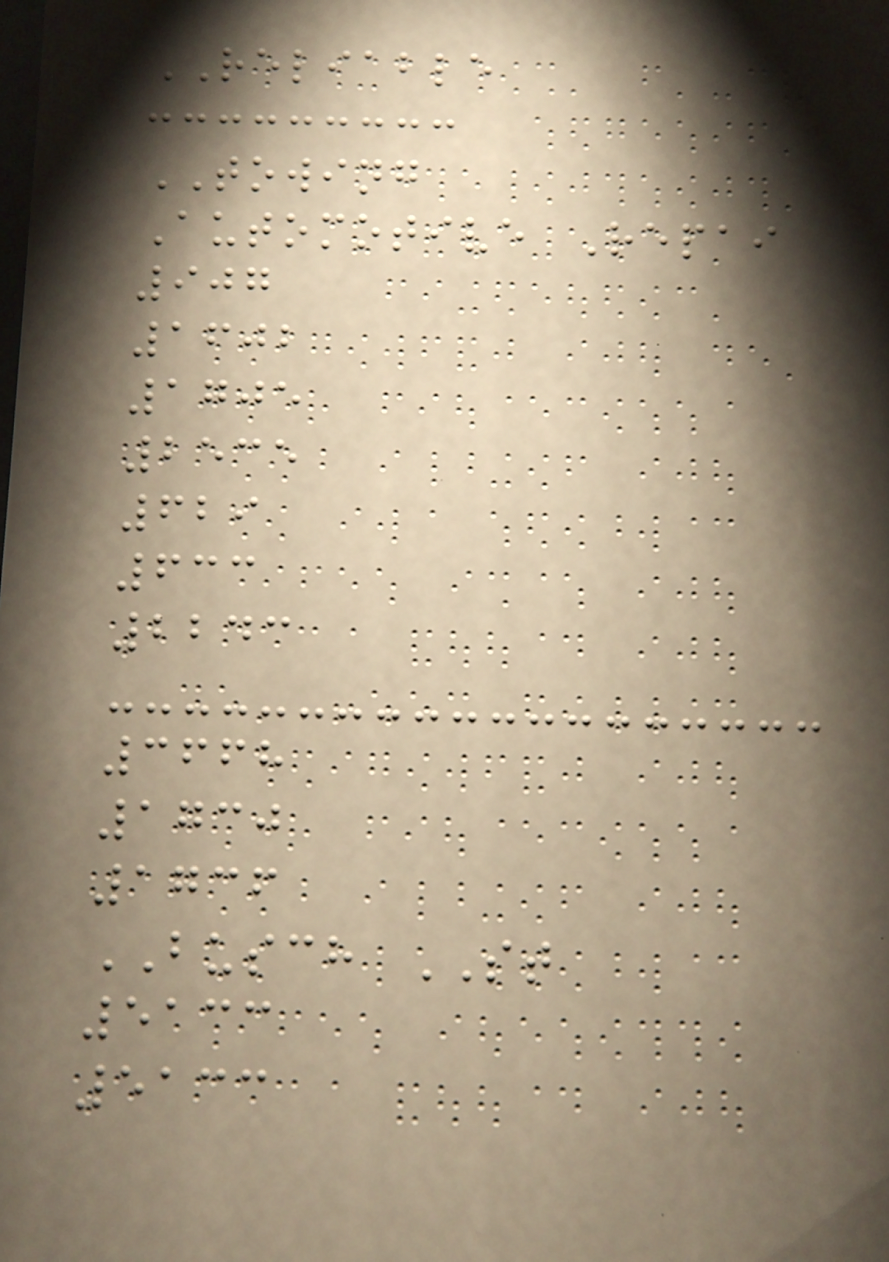RELIABLE
TOWING
Automotive Repai
907
1602
1705
2535
629
633
2243
3668
1730
1736
BUSCH ST
5133
5133
